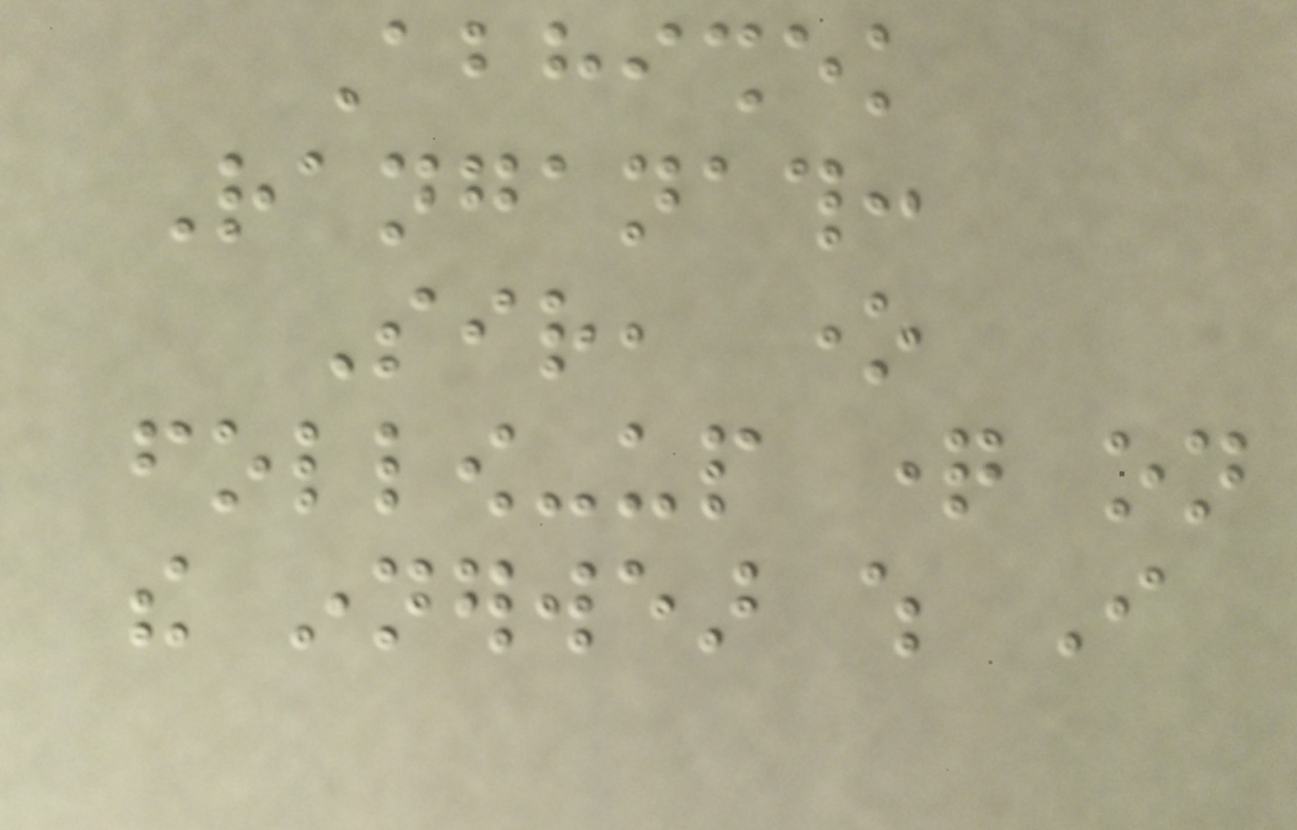Abhishek
Ranganath:
Sir, one
follow-up question on
the innerwear which I
